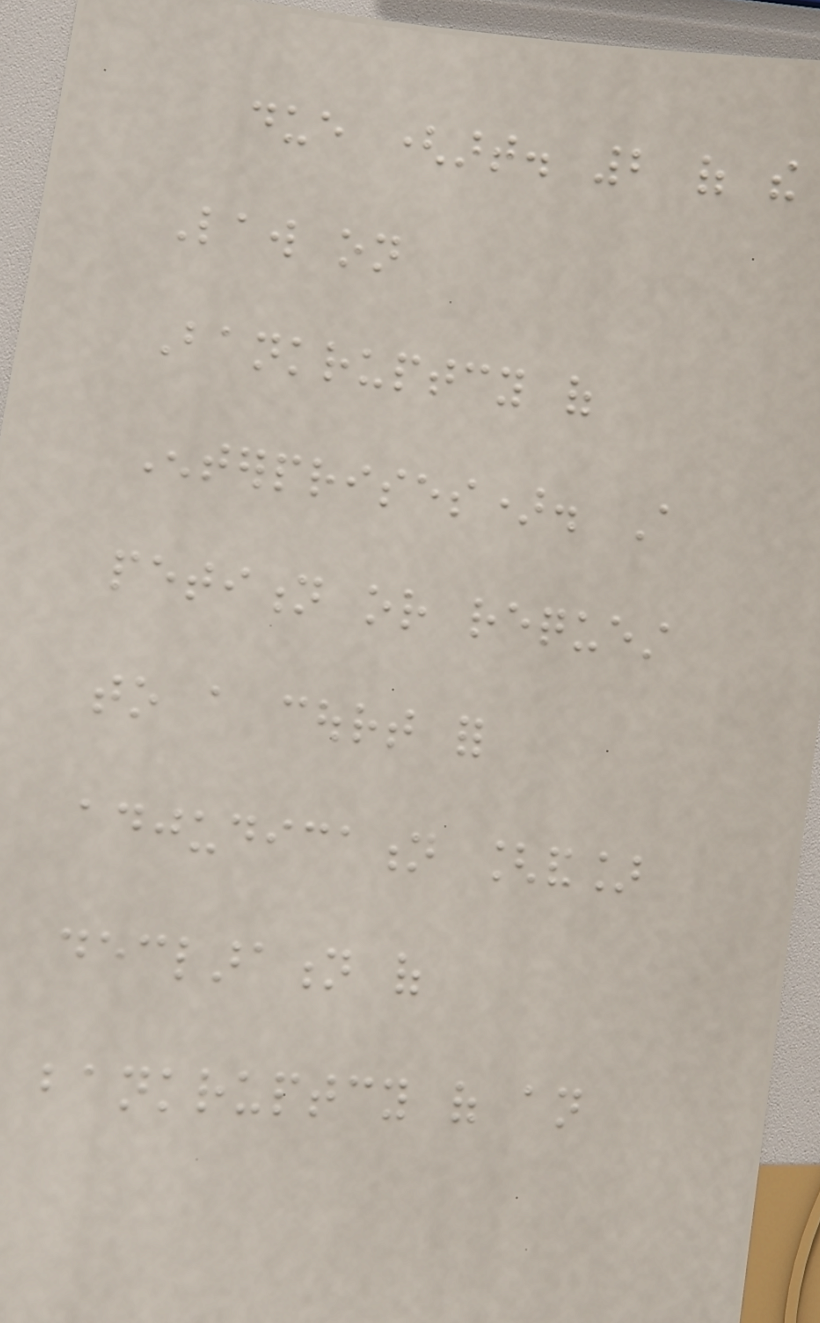due (art. 2 of the
Law on
Bankruptcy of
Enterprises). A
petition or request
to a court for
adjudication [and]
declaration of
bankruptcy of an
